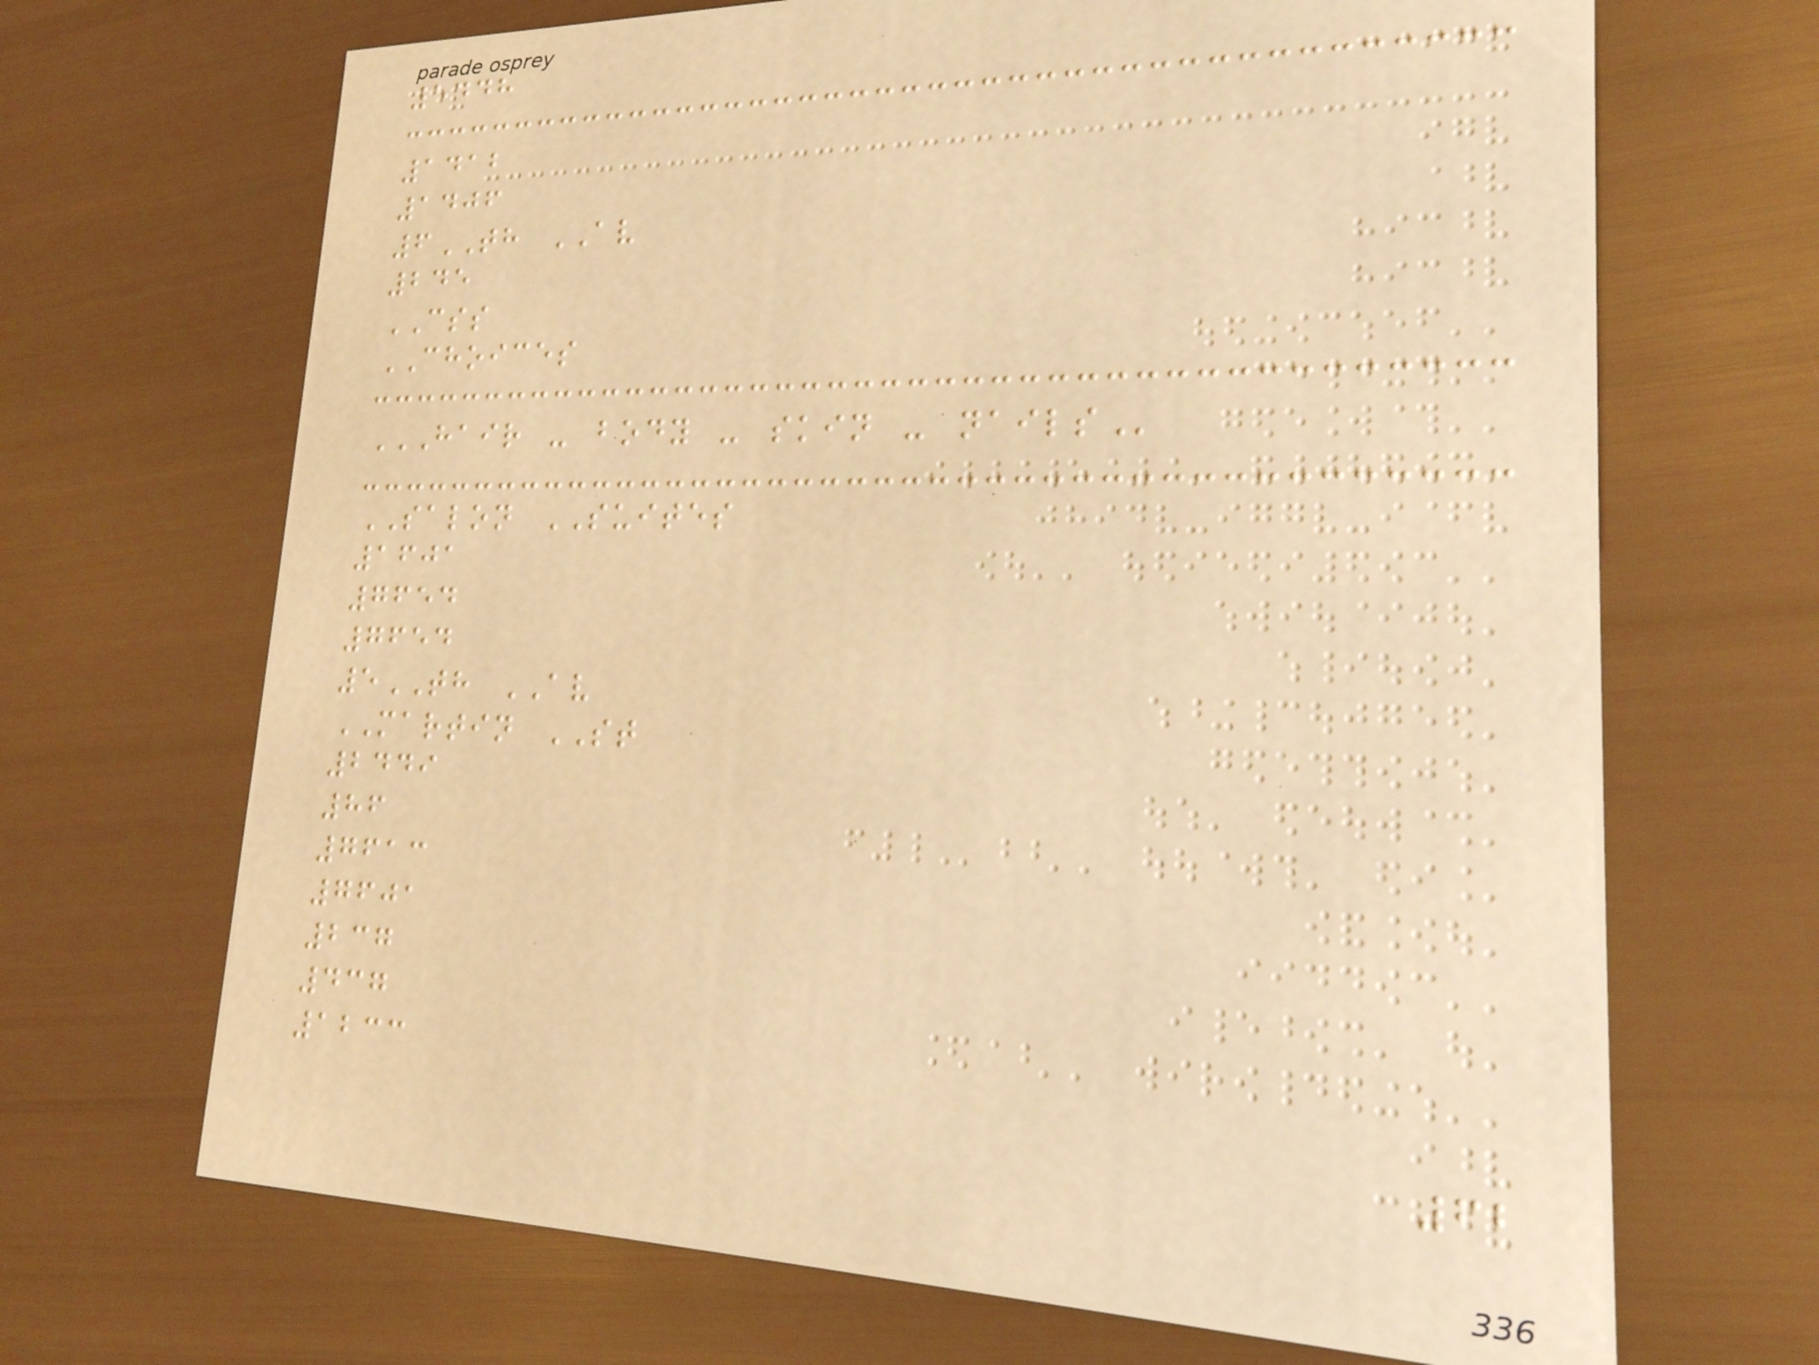5448
1412
1406
6TH AV
245
CSS
CHOICES
HAIR - BODY - SKIN - NAILS
SALON SUITES
1601
7654
7654
5TH AV
MARTIN ST
2449
86
7613
7601
237
437
1233
62
